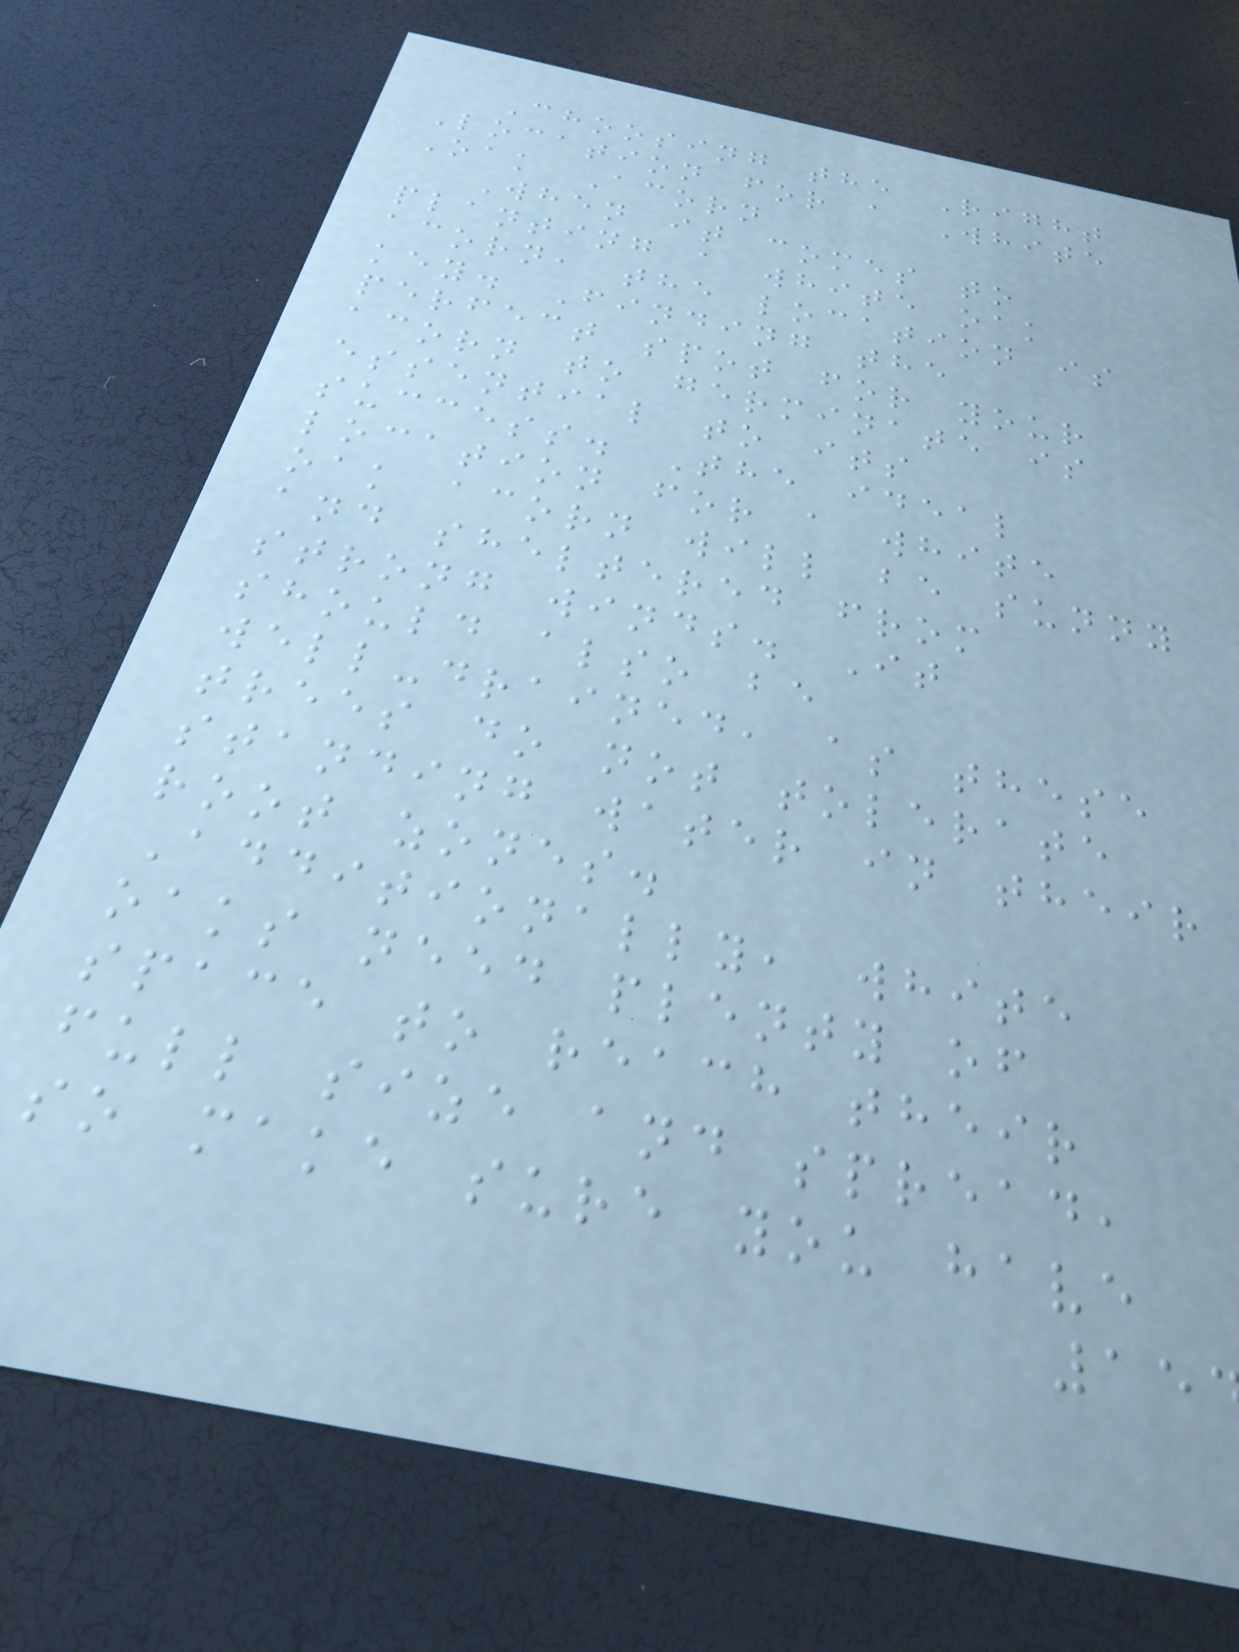Choosing the Right
Location for a White
Oak Acorn
When it comes to
planting a white oak
acorn, the location is
key. Finding the
perfect spot for your
acorn to germinate is
essential to its
success. The ideal
location for a white
oak acorn will be sunny
and sheltered from
strong winds. It
should also be
well-drained, as these
trees do not tolerate
standing water in their
root zones.
Additionally, white
oaks need plenty of
space to reach their
full size and spread,
so make sure you have
